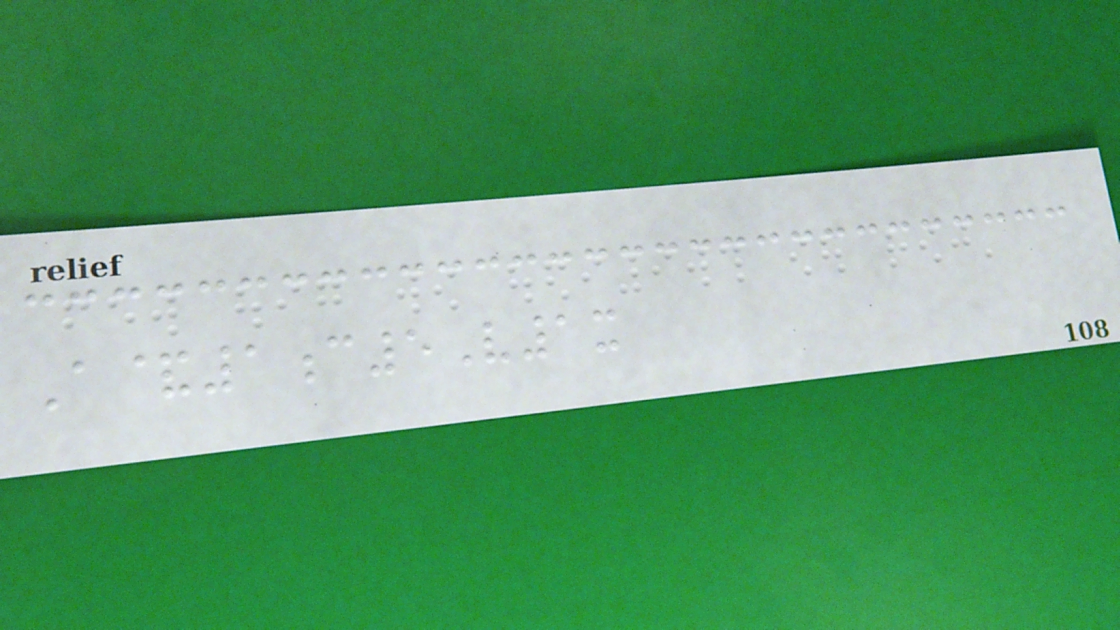A&1c5V1x
